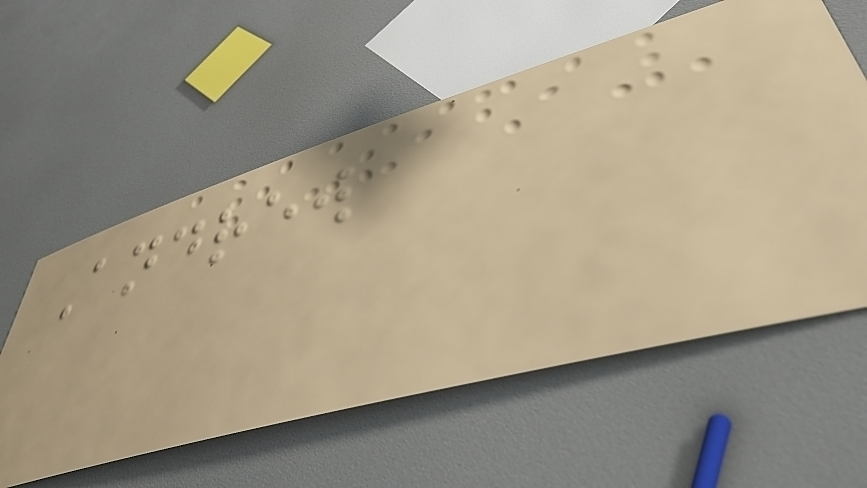Andrew
